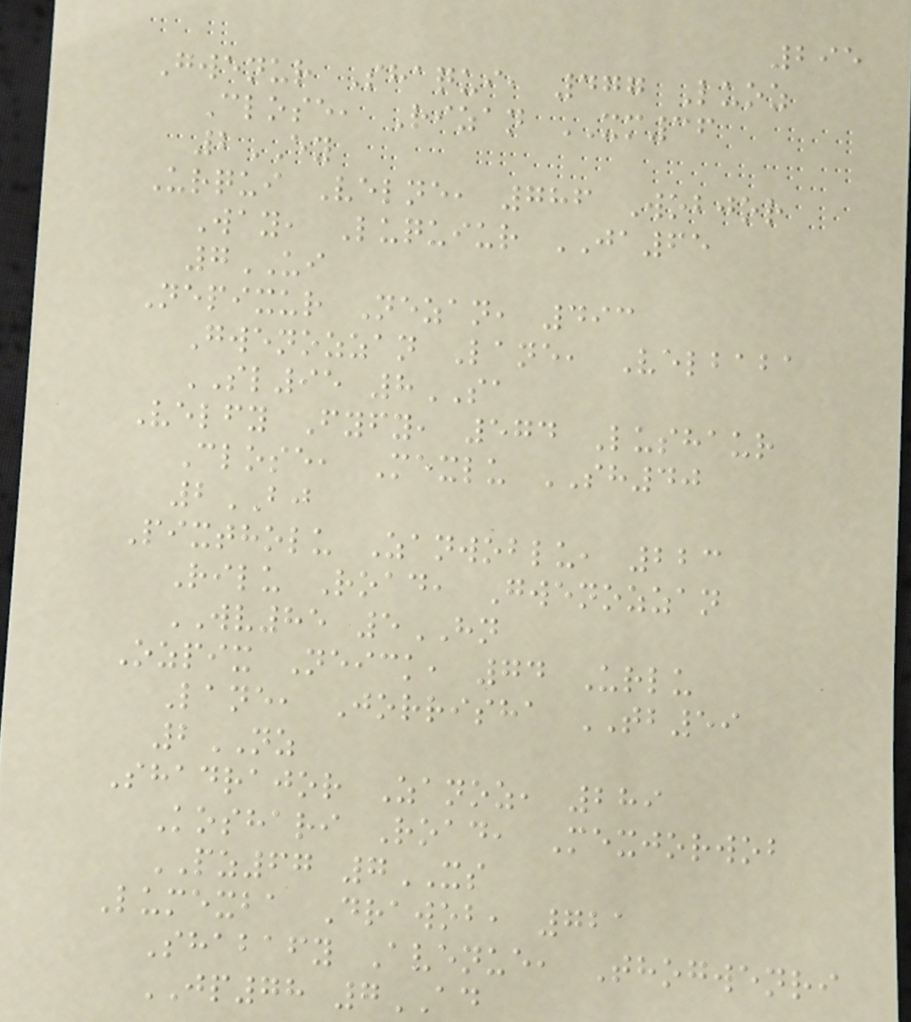295
Gwenur Shaqui, 477 Luoz
Close, Rizan XM36
2EY
Urqui Velne, 786 Wobjor
Way, Luquiur JA65
7UI
Nepixur Nezan, 493
Gwenozzan Lane, Velbaba
SL95 8SA
Velfy Fyfy, 574 Lushaur
Close, Mexlu SH40
2BJ
Pixtholu Zanwoblu, 223
Rilu Road, Gwenozzan
WV85 5HN
Ozpix Neick, 74 Urlu
Lane, Jorrisha TB59
2NZ
Shadrajor Zanoz, 289
Koshari Road, Mexjorwob
PZ67 7XS
Lumexba Drawob, 721
Shabafy Avenue, Thogwenri
JP78 7AD
